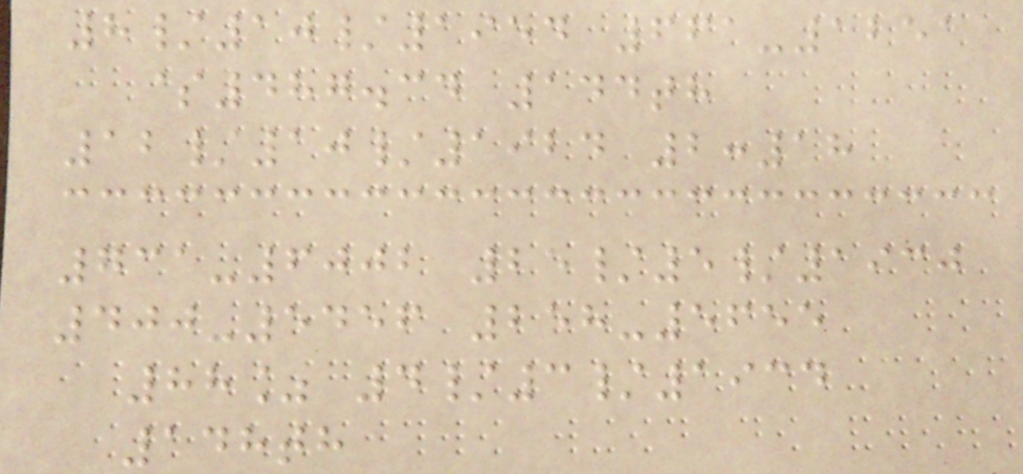8/10/1954 661-1251
$487.34 144th
12/10/1924 2:18
731-6002 25/5/1930
400-5456 258-5655
88% 4/3/1934
148th
